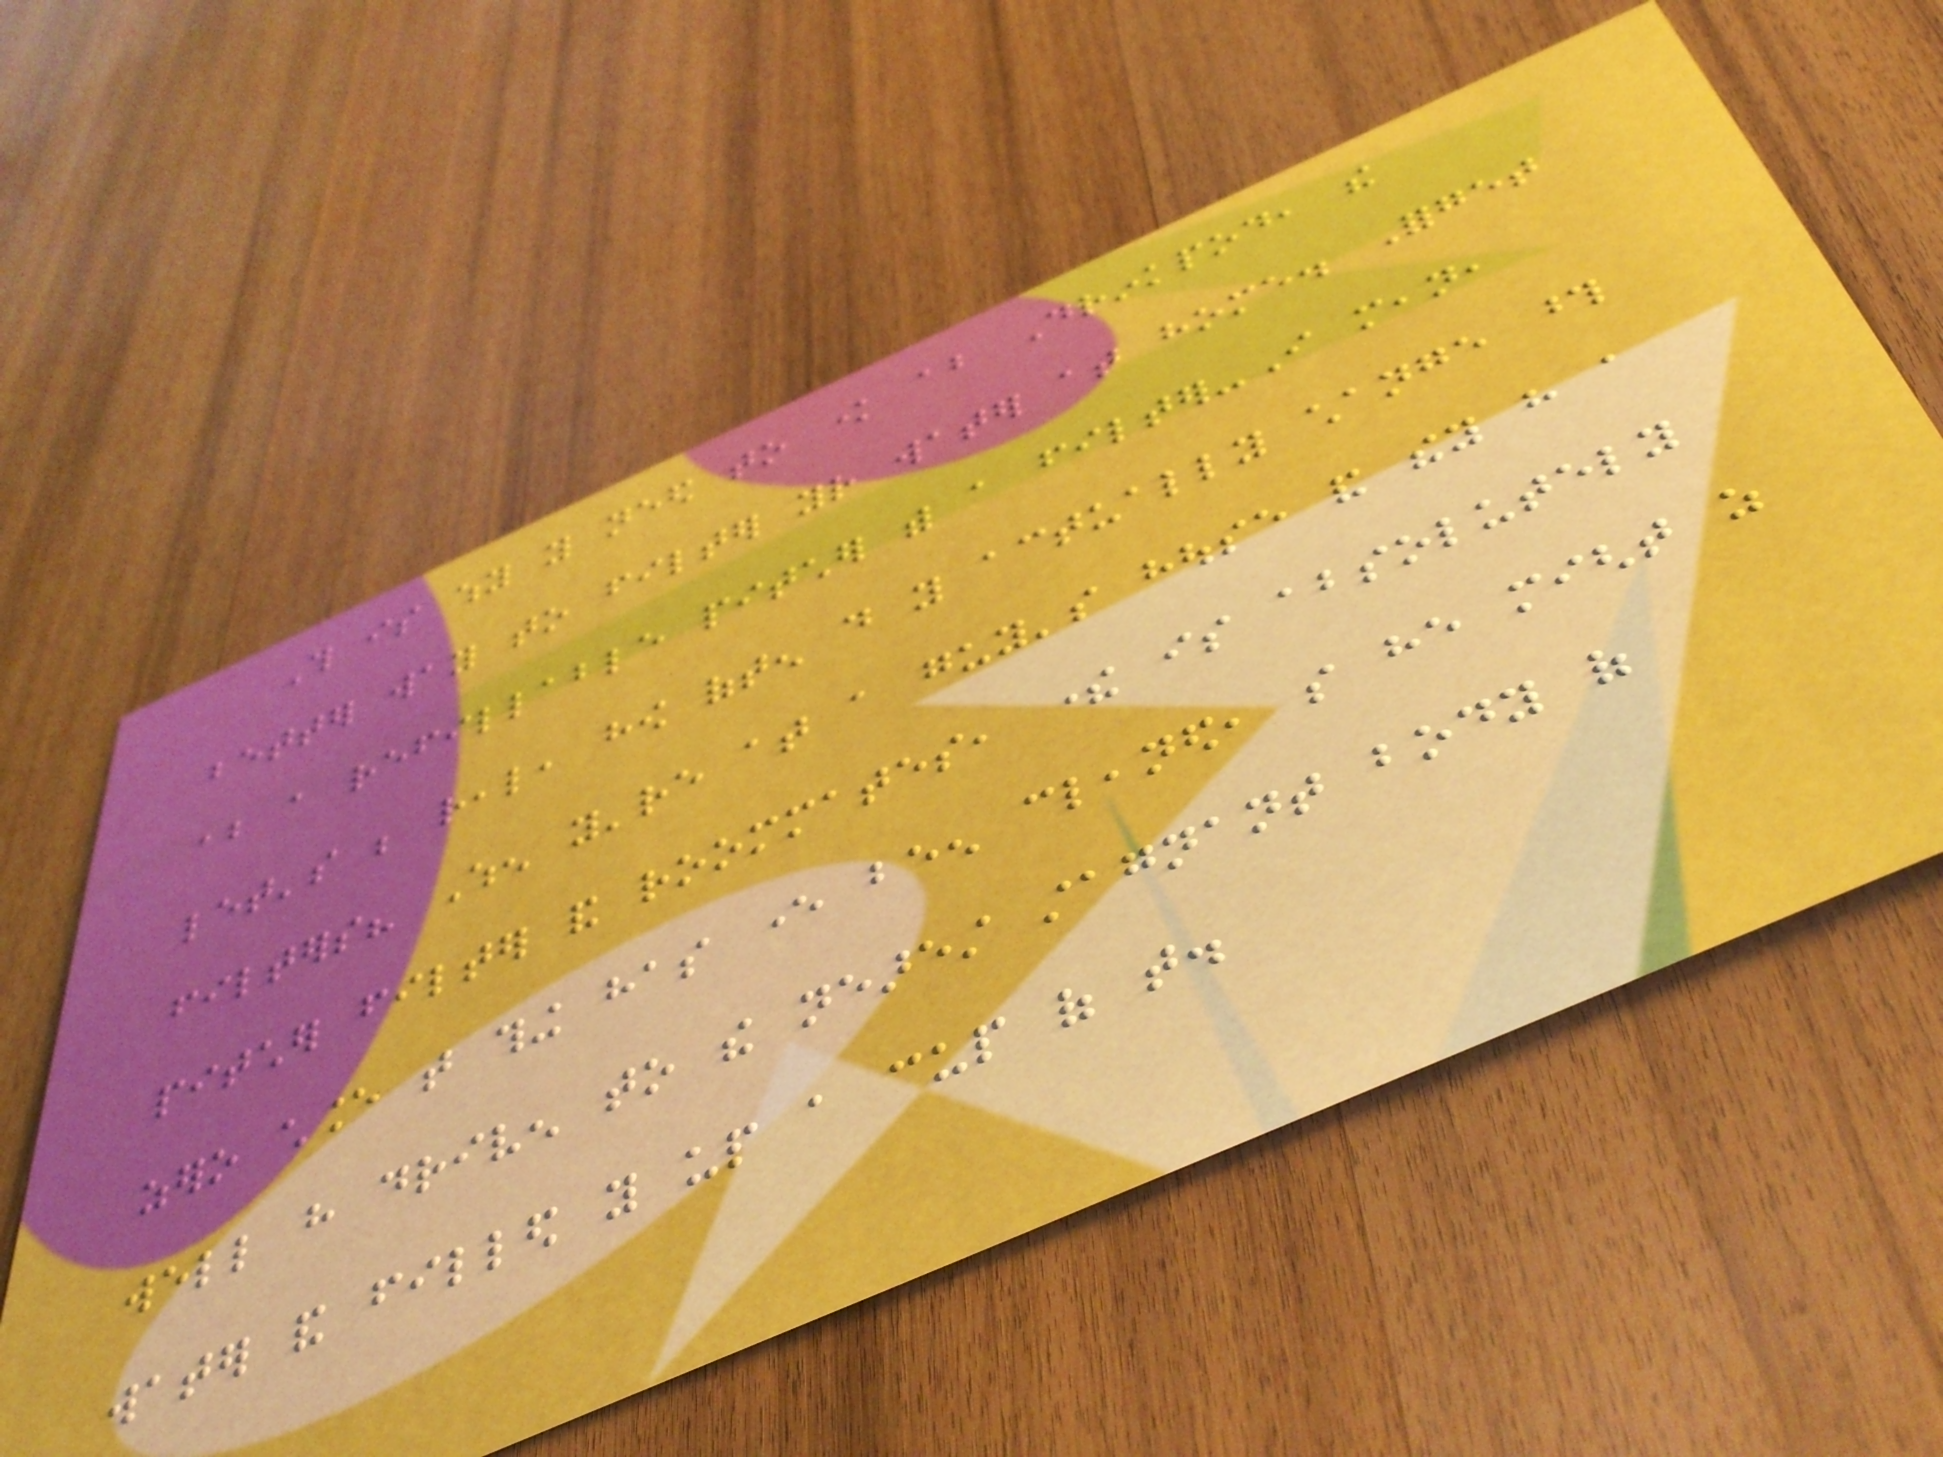This is why you need to know about Drinkpod, the
better way to filter your water at home. Forget
about a refillable pitcher with a filter-I mean,
let's be real, how often do you actually change those
filters? When you're at a guy's house and they have a
pitcher filter and roommates, there is absolutely
zero chance that thing has ever been cleaned, so he might as
well have driven to the nearest stagnant body of
water and filled you up a cup of that.
